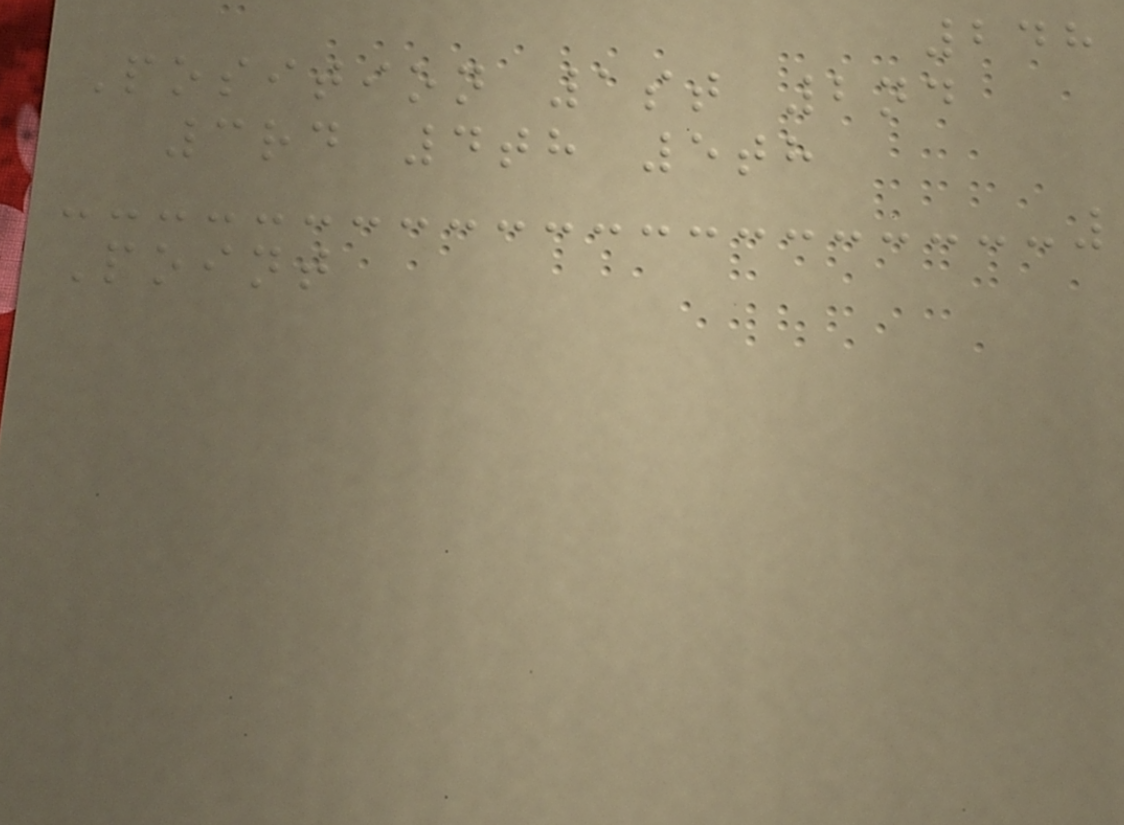248
Position 1st 2nd
3rd 4th 5th
Point
